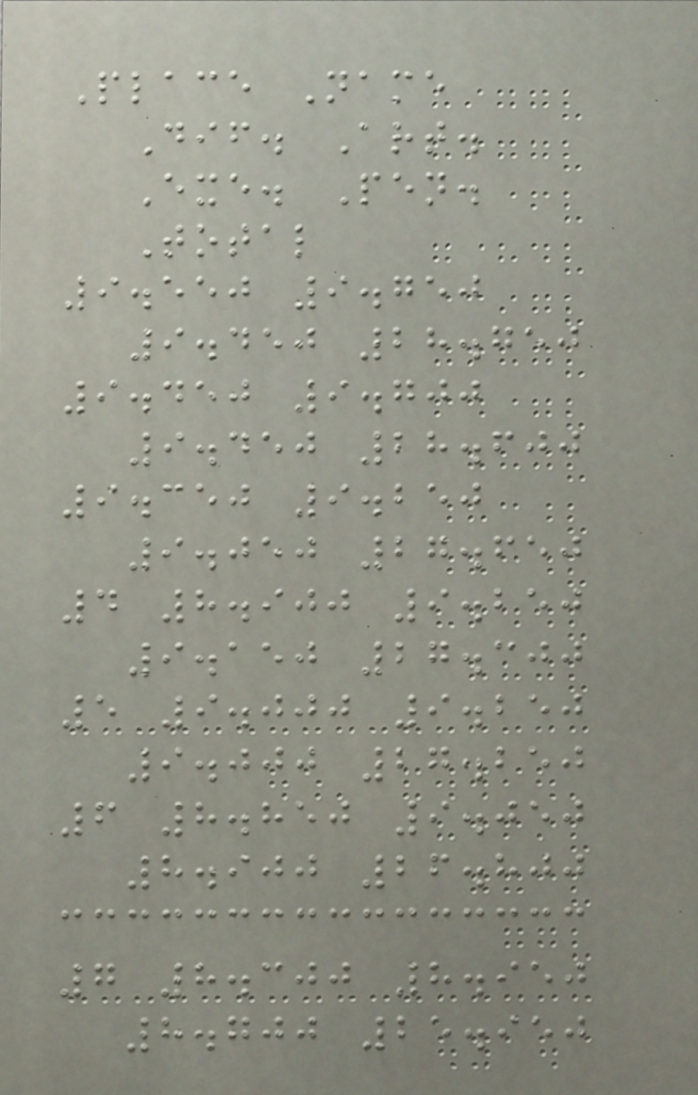Place Name
Dif. Art.
Exe. Pen.
Total
9.550 9.750
9.450 28.750
9.450 9.700
9.450 28.600
9.350 9.250
9.050 27.650
4 8.900 9.250
9.150 27.300
5 9.000 9.250
9.000 27.250
6 8.850 9.050
8.900 26.800
7 8.300 8.950
8.700 25.950
